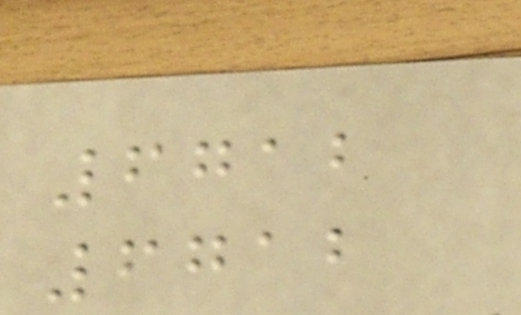6712
6712
